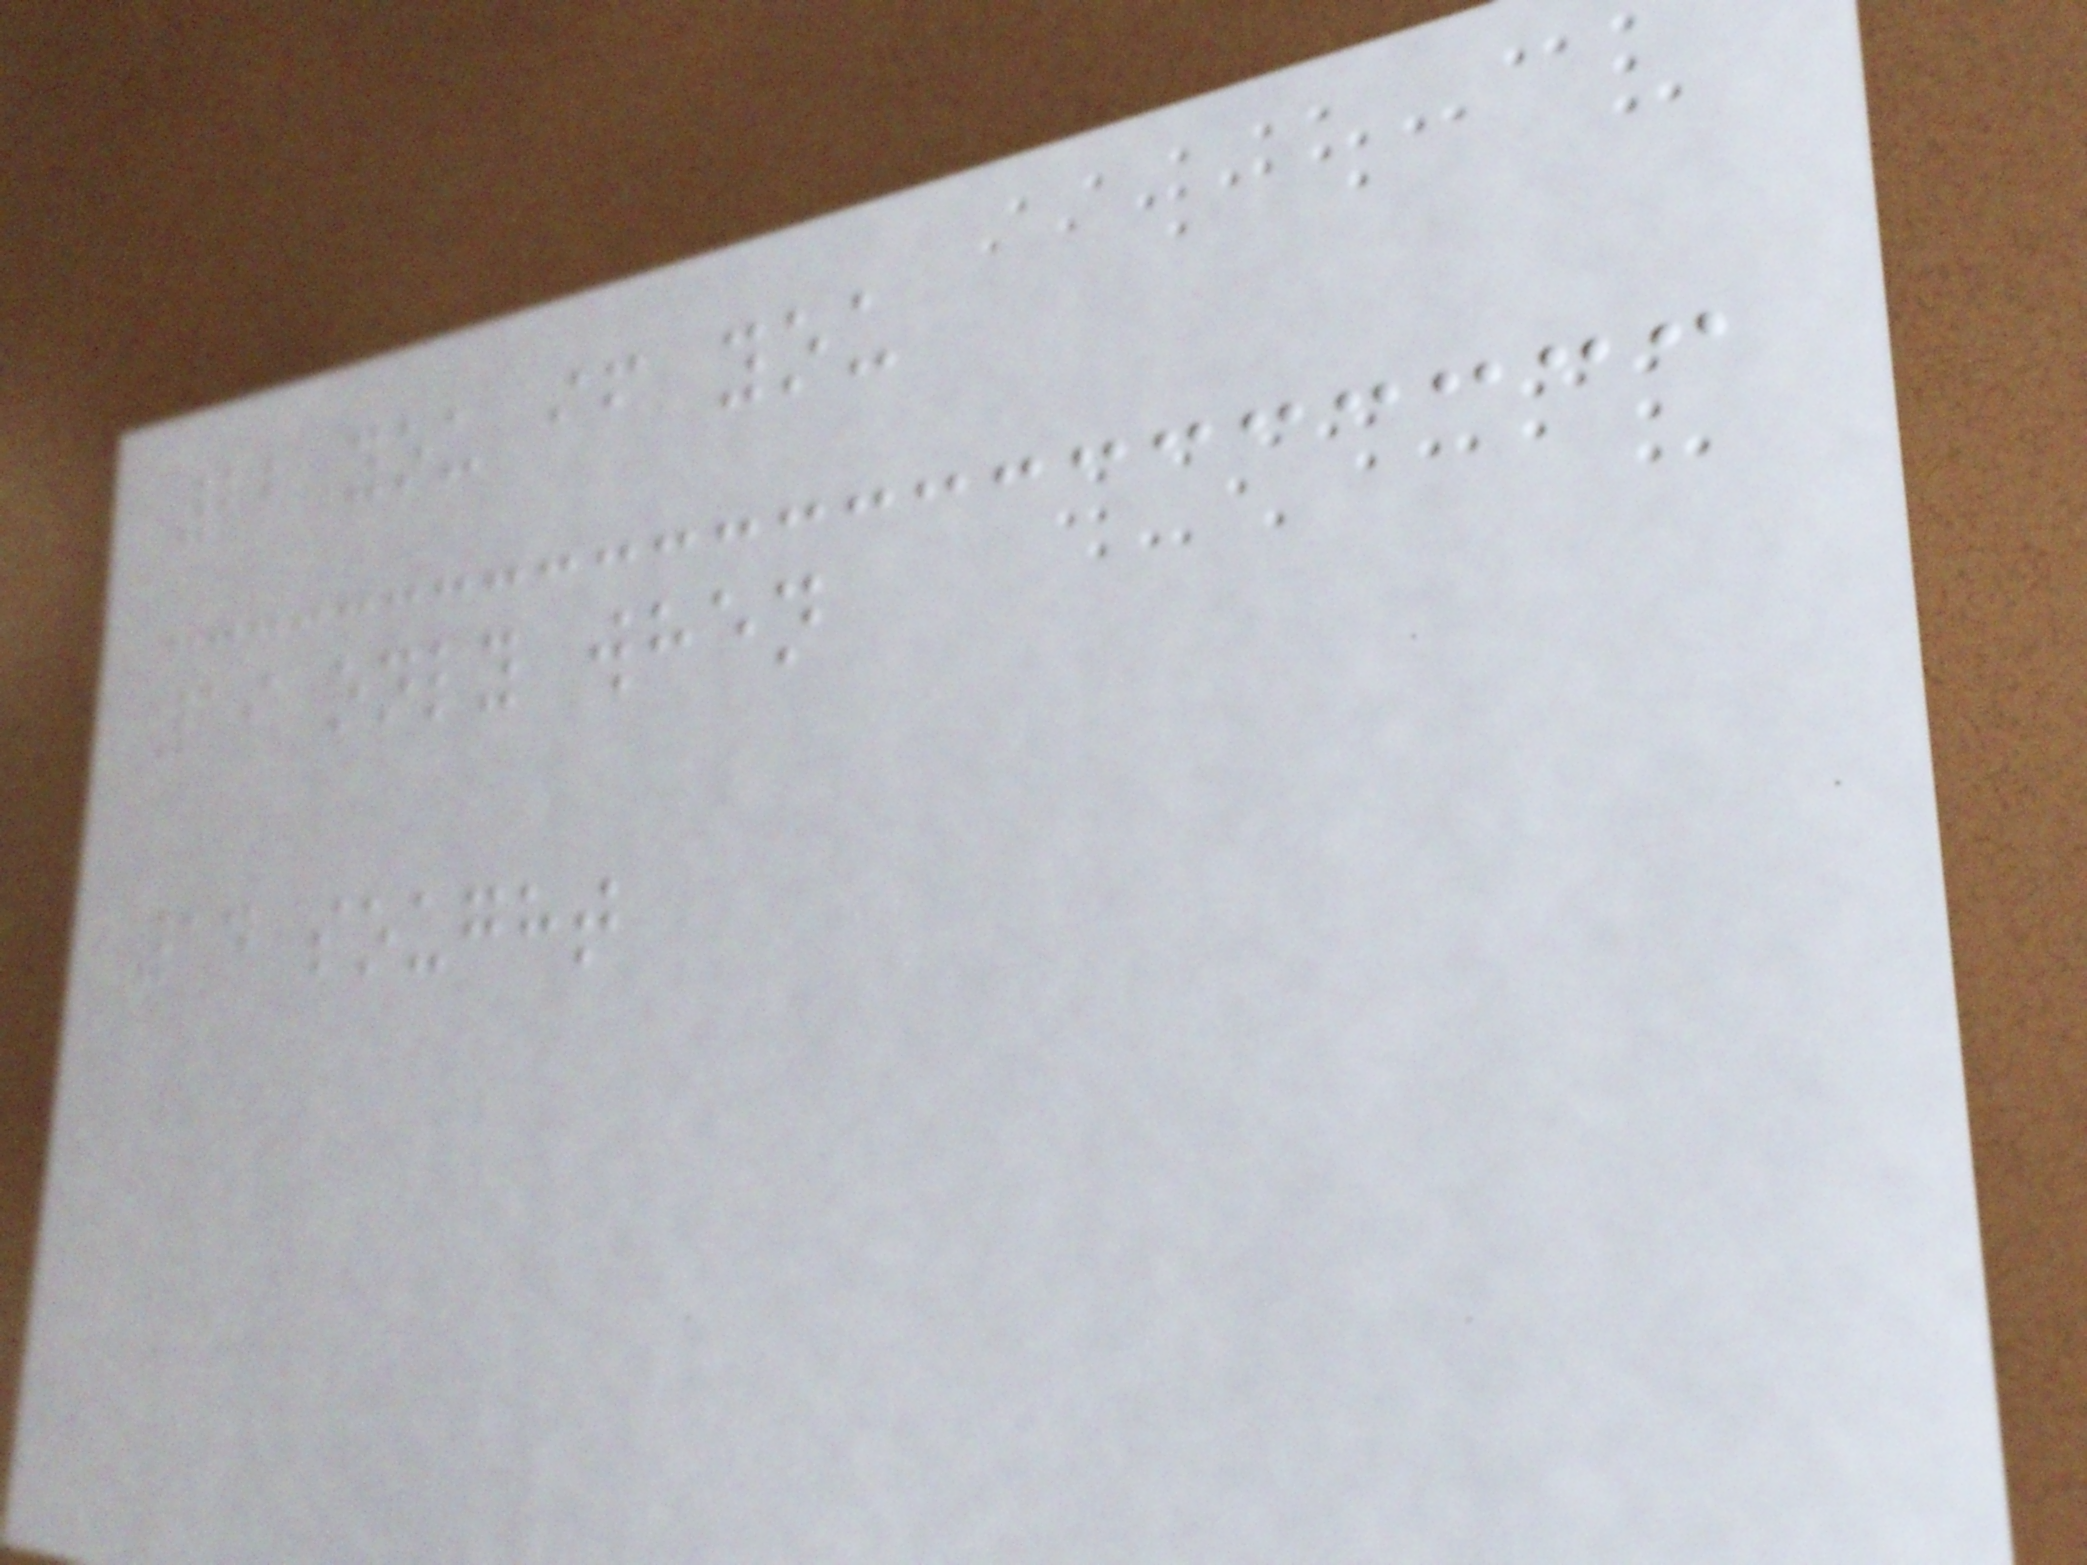22 you if you
19 only when
14 sought
